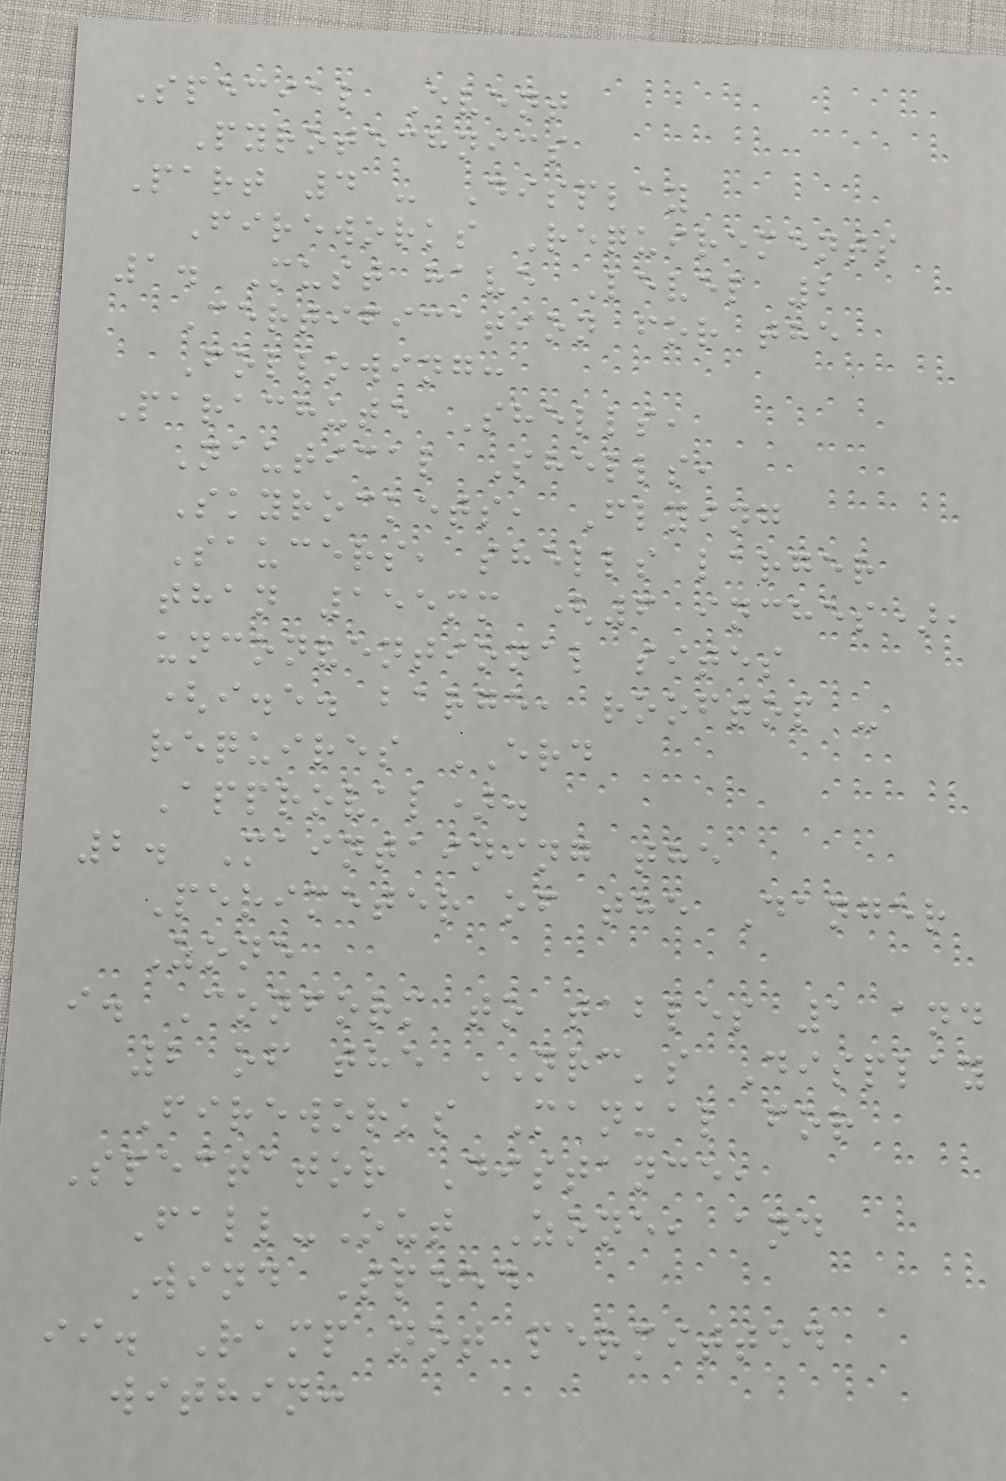Special Event
Pyrotechnics
Part 4 - Display
Fireworks Requirements
1. Must have Level 2
Certification for the
Following:
Parachute Shells,
Nautical Shells,
Skyrockets, Flying
Saucers, shells larger
than 155mm (6 inches),
unconventional sites
(i.e. barge, rooftop -
requires ERD
Approval).
2. Maintaining the
Perimeter of the Danger
Zone
i. Conform to tables 1 and
2 of the NRC's Display
Fireworks Manual for
Spectator Distance,
Fall-Out Zone, and
Wind Speed
ii. Ramp not permitted
within:
